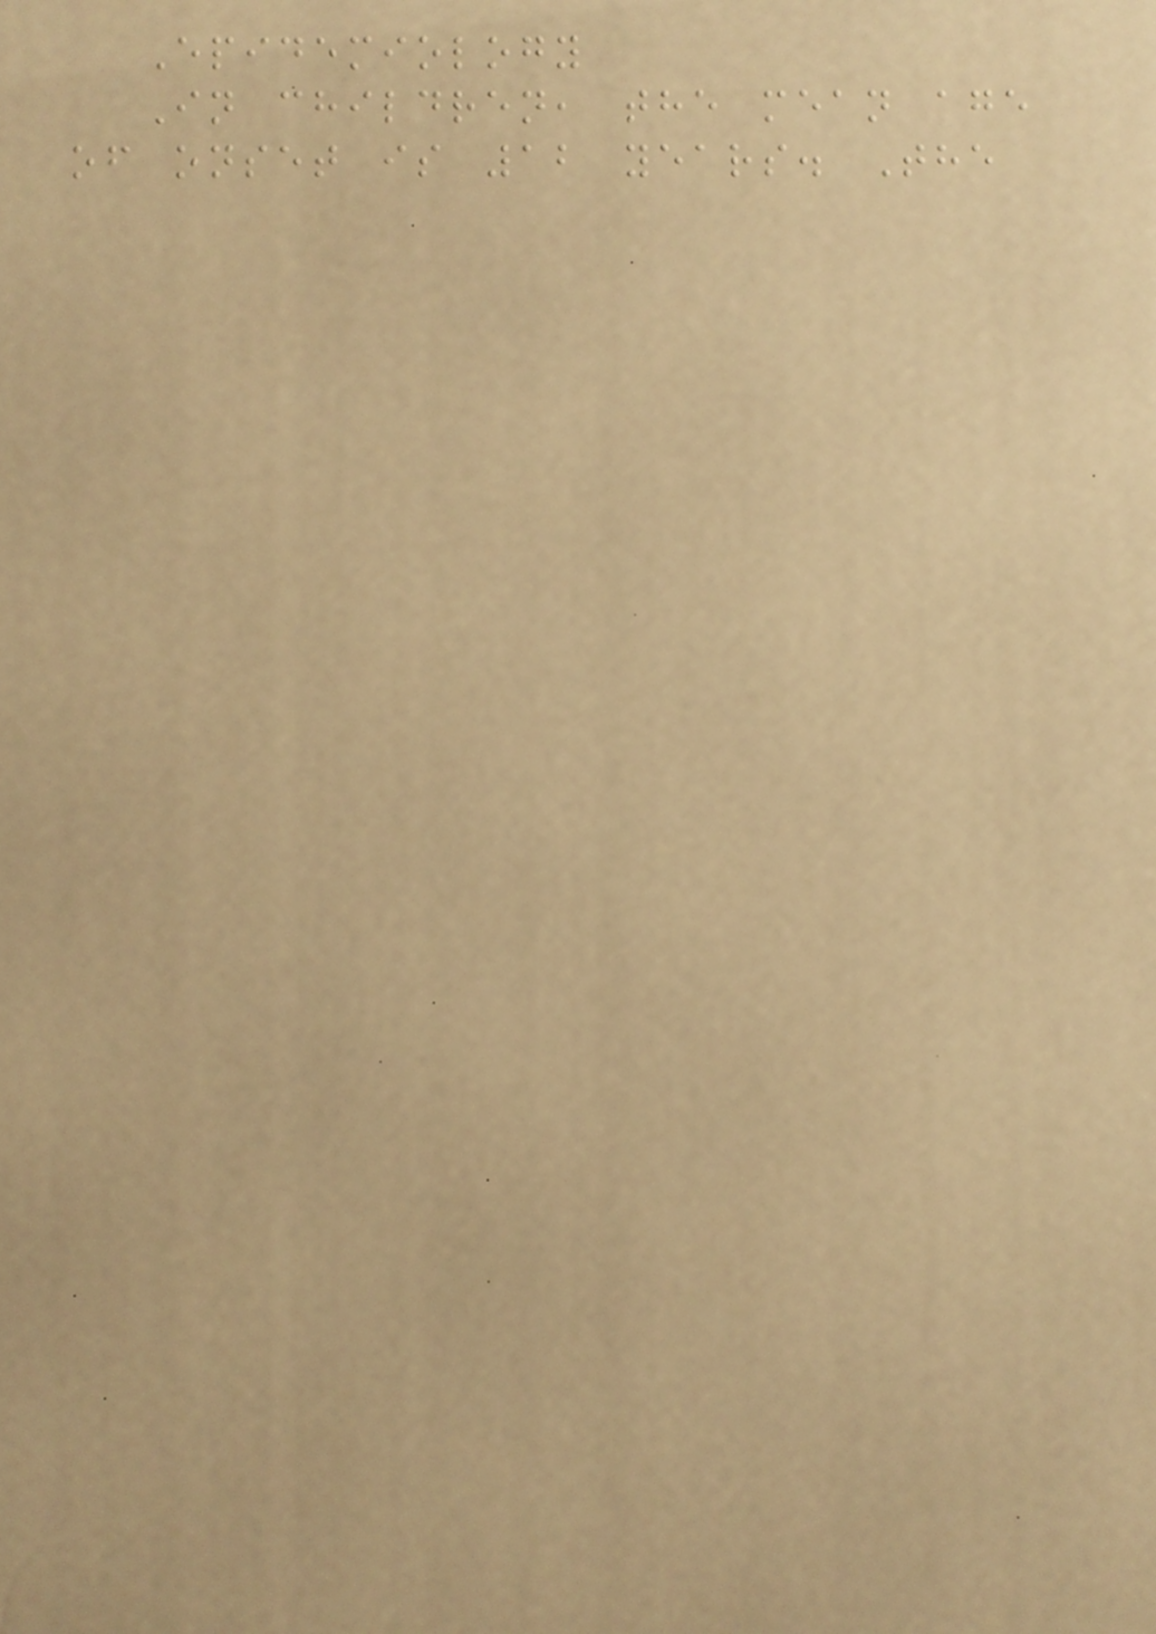Epidemiology
In children, the mean age
of onset is 12 years. The
